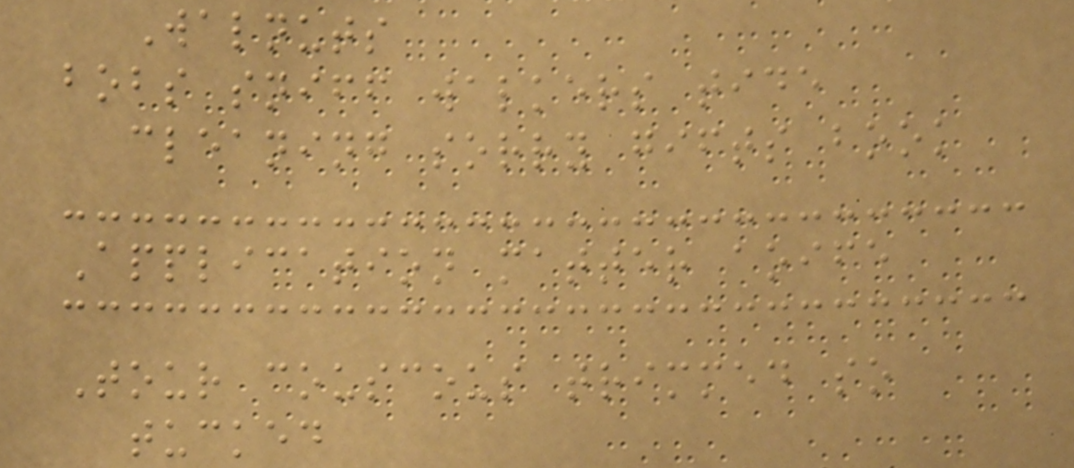Walnuts
bobs sniff walkers tide
cleaning sorry gifts book
Application matter aoife
Tour couscous trimmed so
tucked
